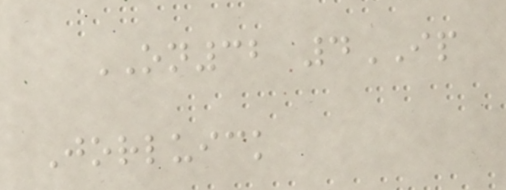ON32 4IP
Jorluick
